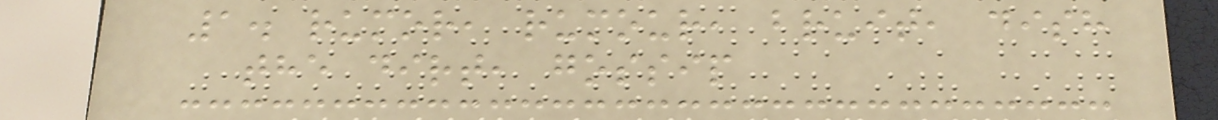1. rumor, rumour, bruit, dish
the dirt, gossip
